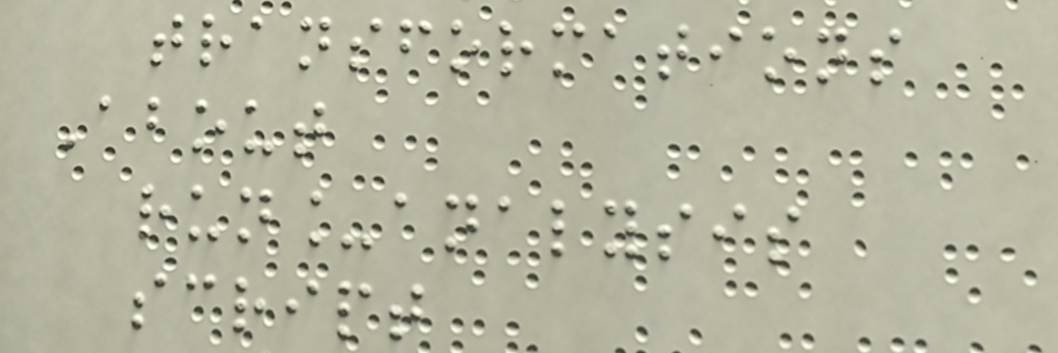transformations
About
run_analysis
script
